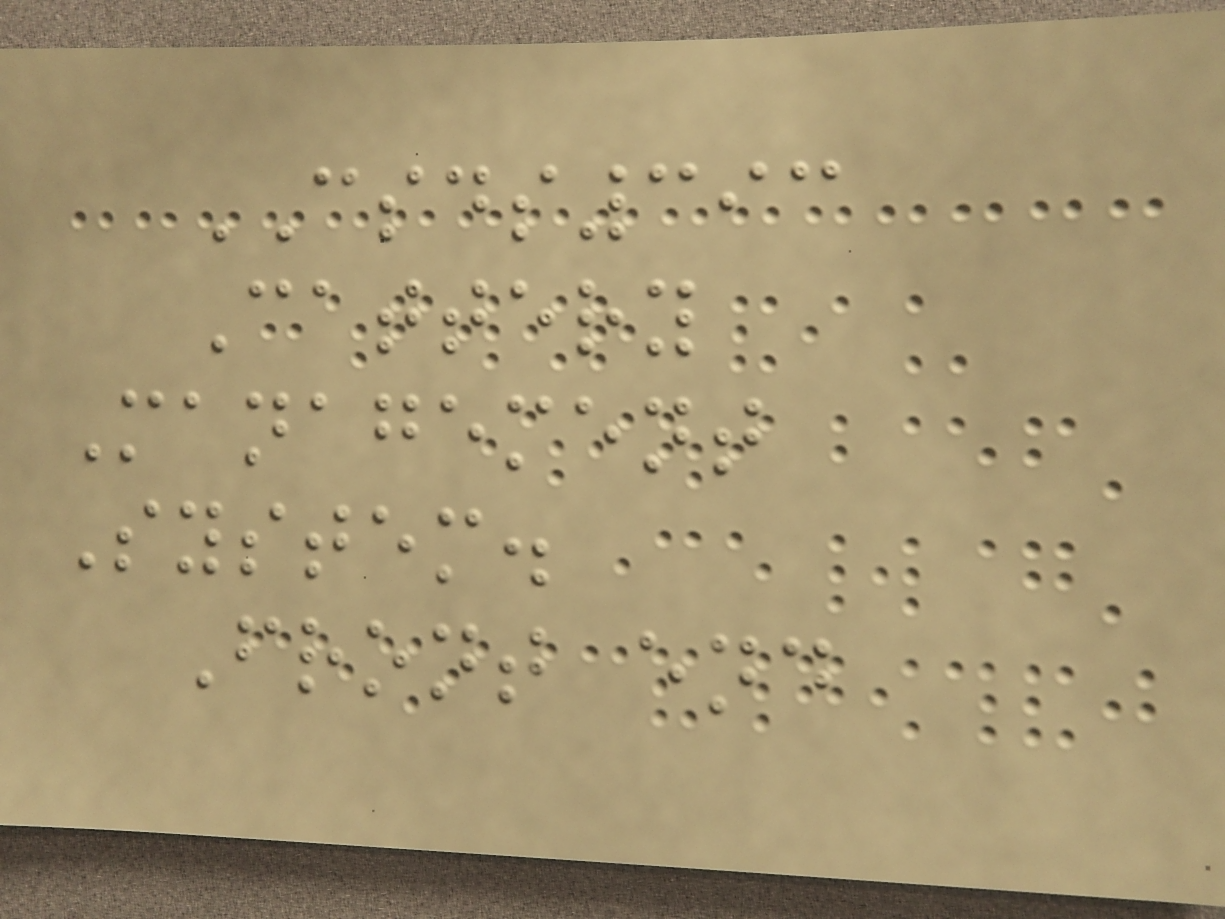CSDS393
Cattery
Management
System.
Front end
